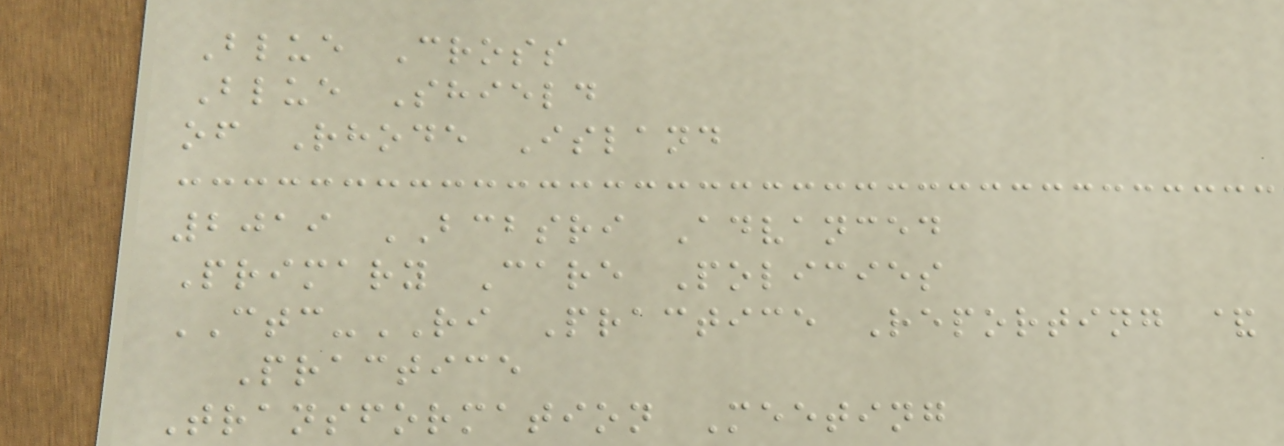Blue Cross
Blue Shield
of Rhode Island
2019 BCBSRI Advanced
Primary Care Policies
CTC-RI Practice Reporting &
Practice
Transformation Meeting
